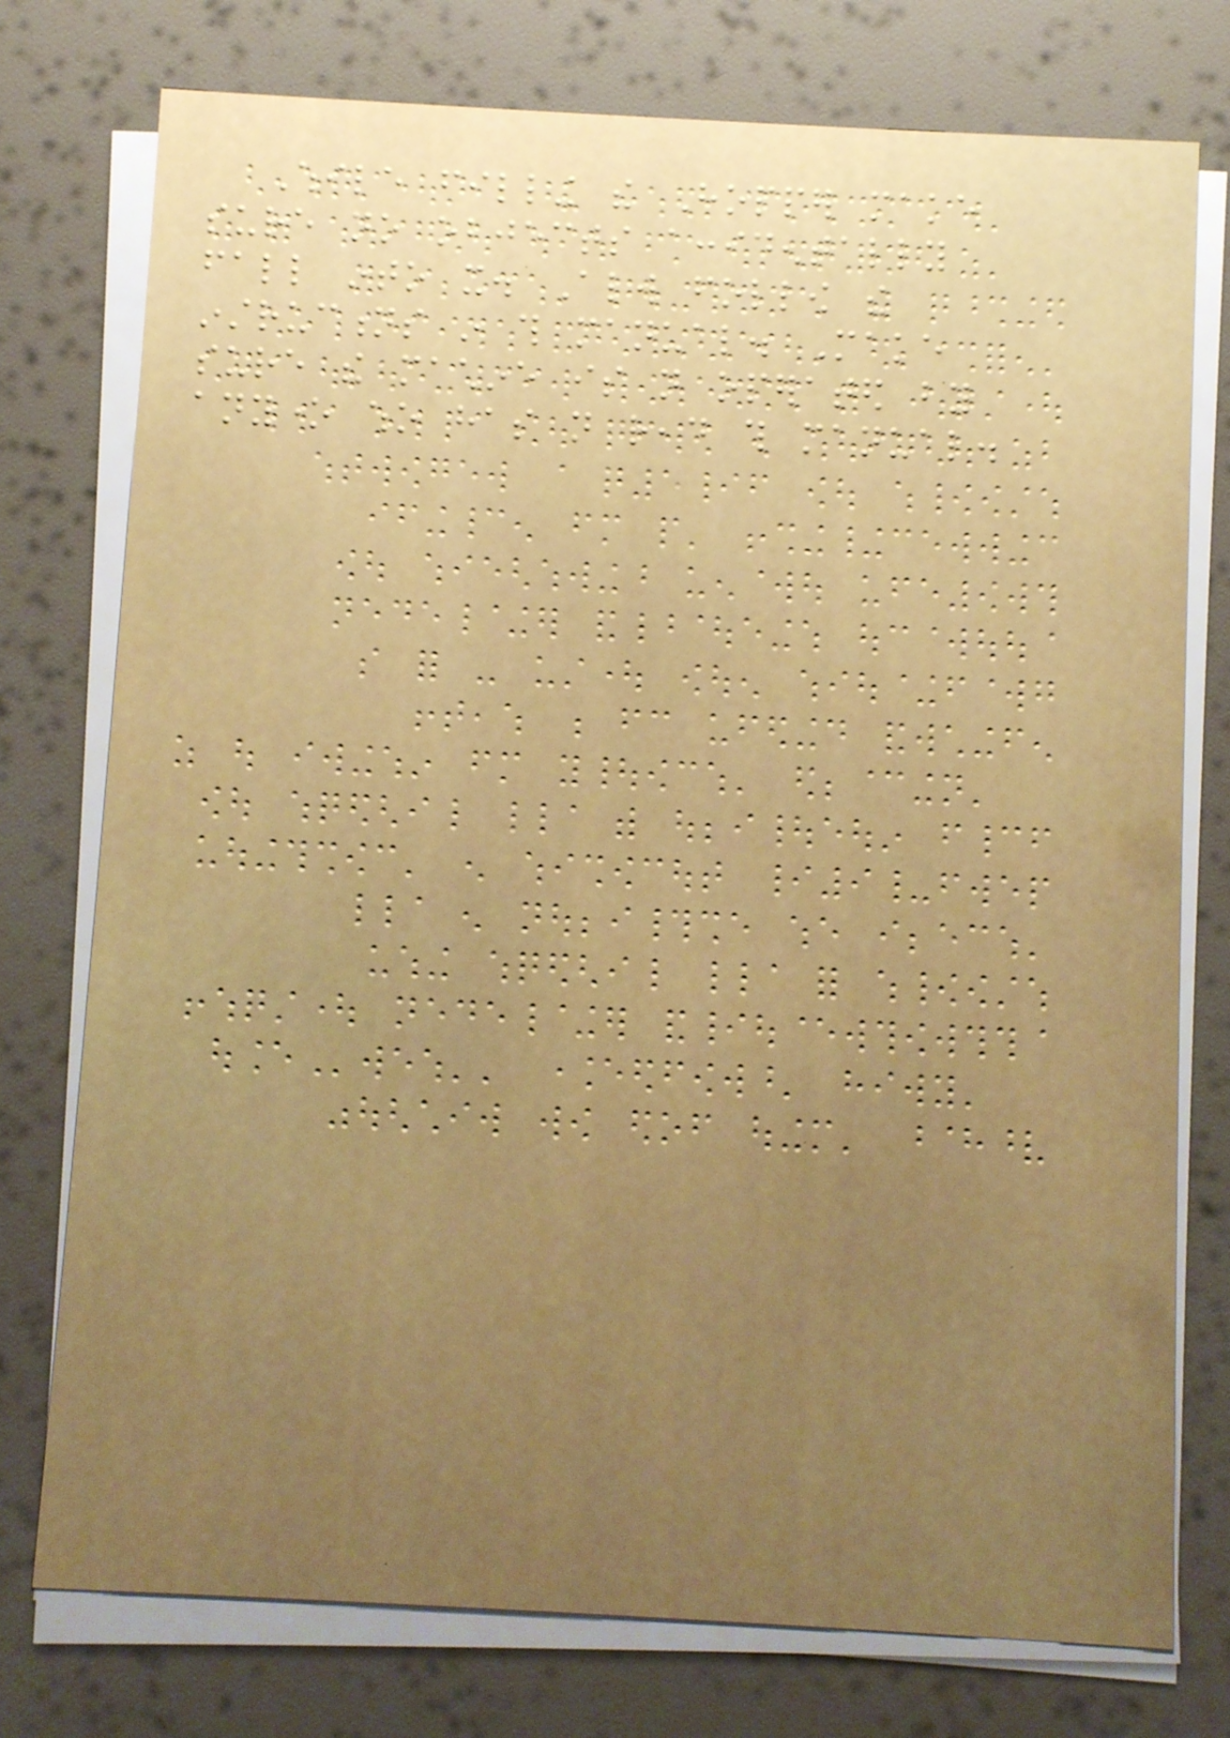While filling the Hopper make
sure no objects accidentally
fall into it. Always follow the
instructions in this manual. Make
sure the machine is not operated by
anyone who has not read this manual.
